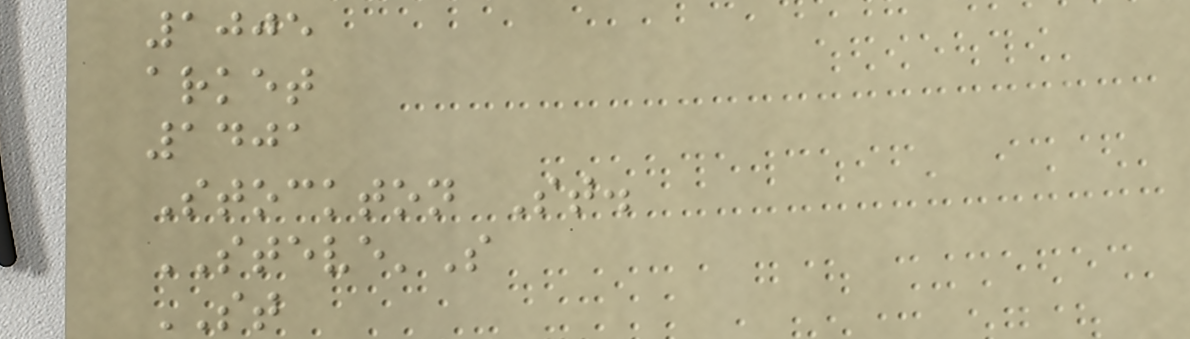1005
arket
1401
Stockton St.
STEVE'S
ST
